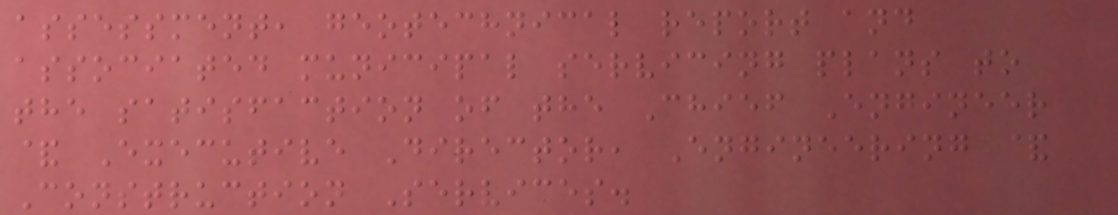assessment, geotechnical report and
associated municipal servicing plans to
the satisfaction of the Chief Engineer
& Executive Director, Engineering &
Construction Services.
